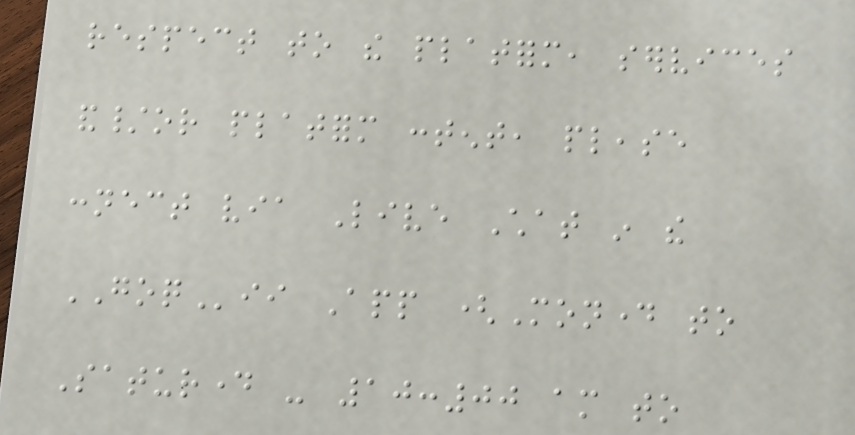respect to the platform, services
and/or platform content, please
connect via Live Chat in the
GOQii App (Monday to
Saturday - 10:00 am to
